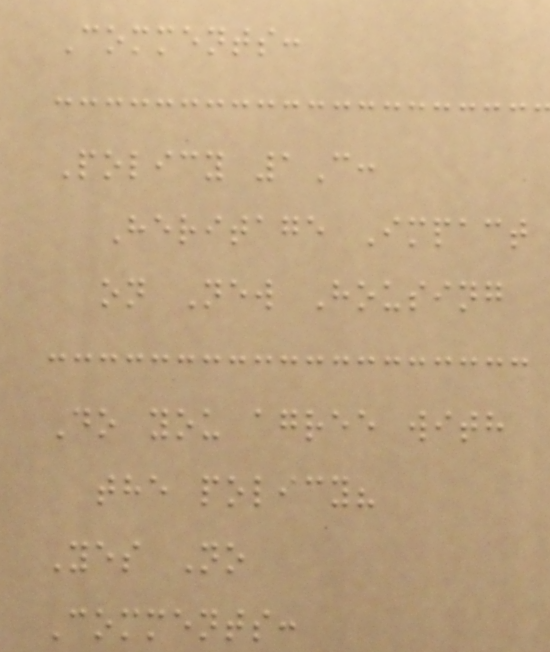Comments:
Policy 1C:
Heritage Impact
on New Housing
Do you agree with
the policy?
Yes No
Comments:
